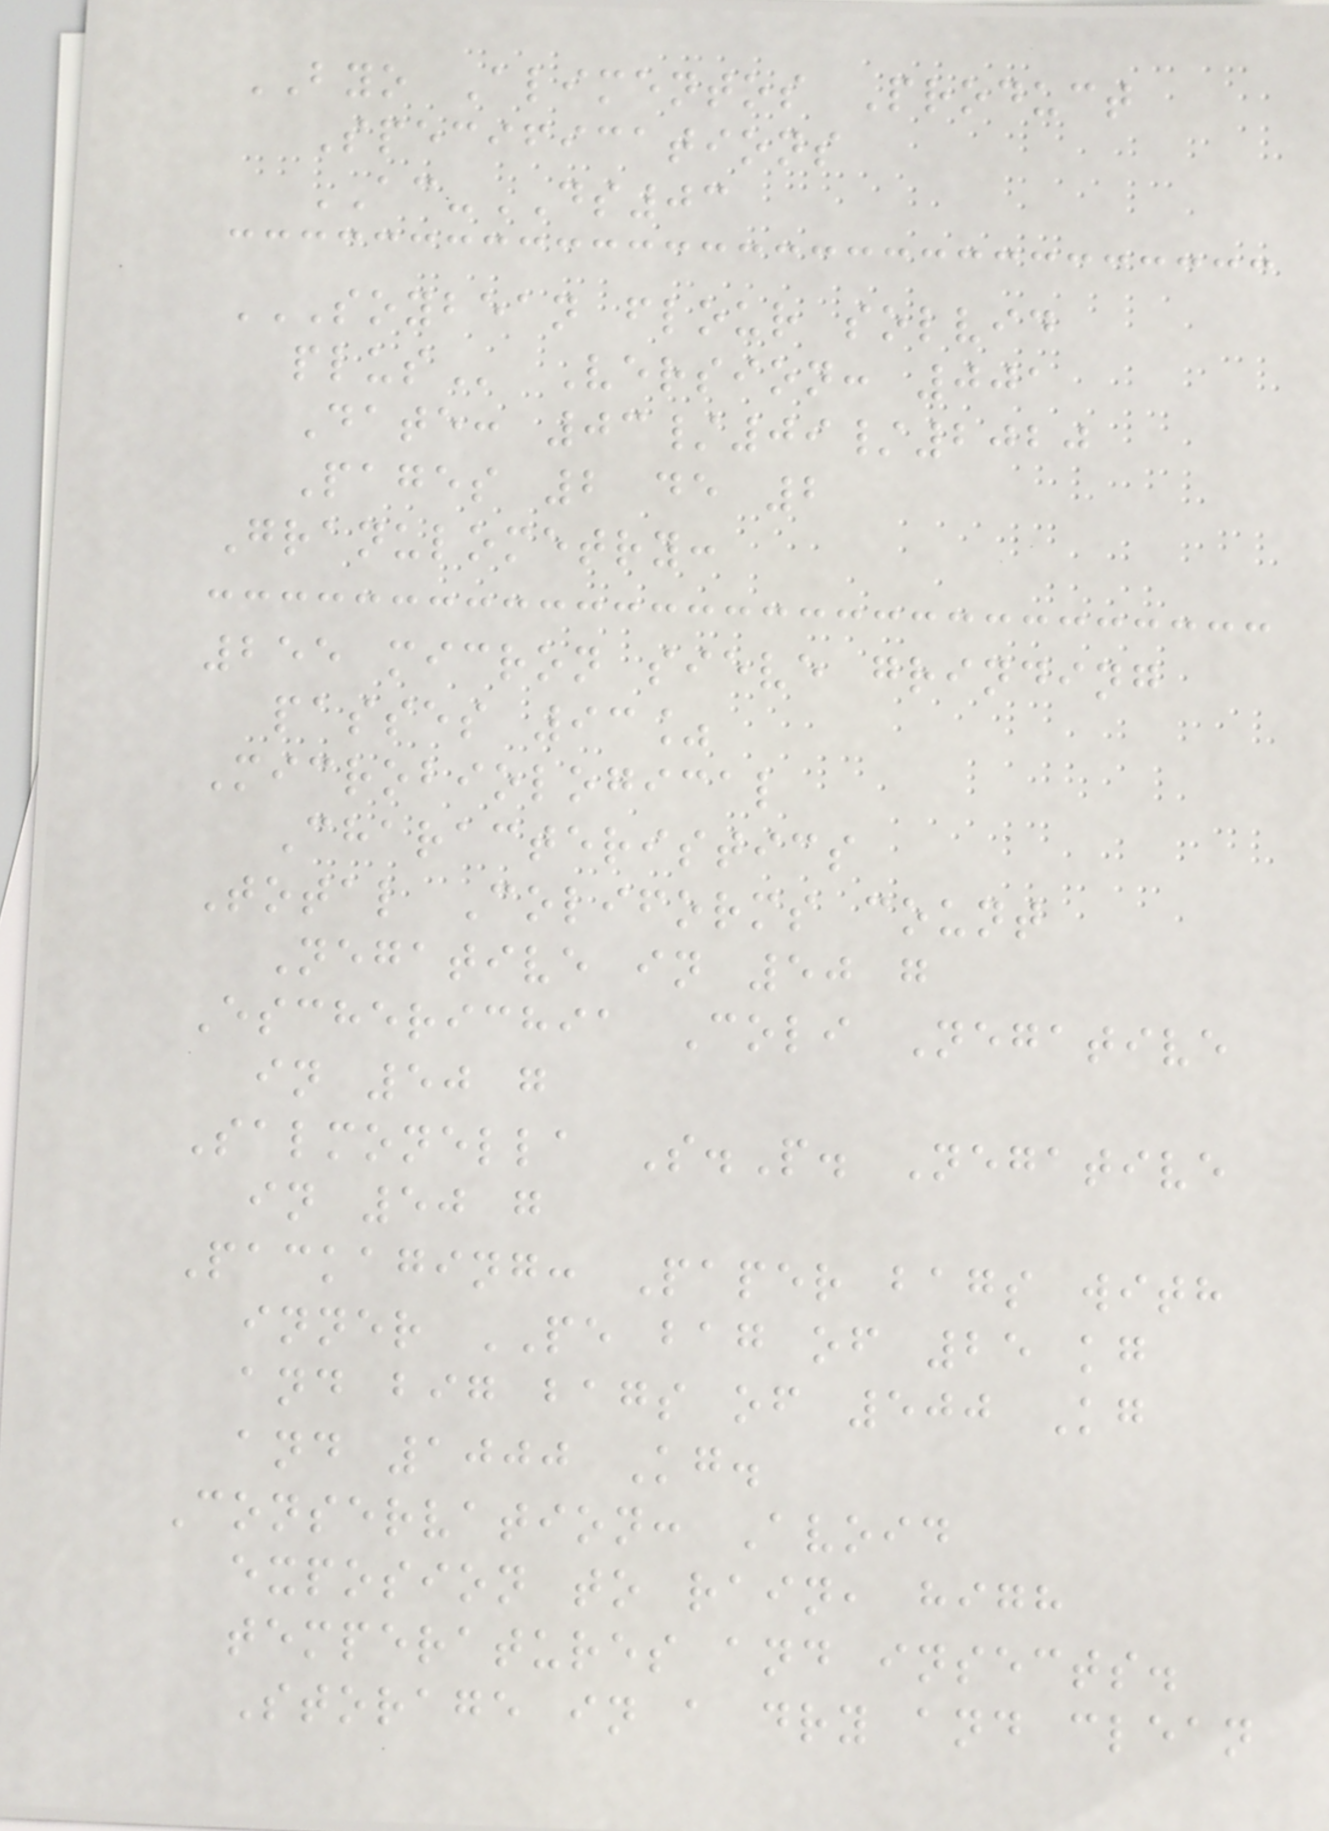BYO Alimentos Product
Specifications
AC-DS03
SOYBEAN FLOUR SOLVID
PLUS Version: 001
Date: 03/09/2020
Pages 2 de 2
Granulometry:
255 micron sieve grinding
passes 93%
Microbiological
Characteristics
Total Coliforms count
Negative in 50 g
Escherichia Coli Negative
in 50 g
Salmonella S.P. Negative
in 50 g
Packaging: Paper bags with
inner PE bag of 25 kg
and big bags of 500 Kg
and 1000 Kg.
Conservation: Avoid
exposion to rain, high
temperatures and insects.
Storage in a dry and clean
